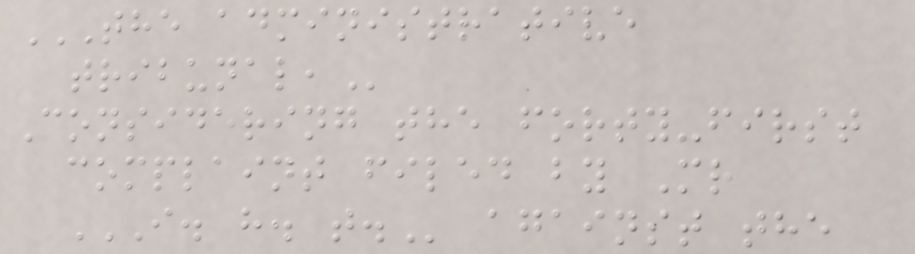THE ADMINISTRATIVE
TRIBUNAL,
Considering the forty-first
complaint filed by Mr
I. H. T. against the
